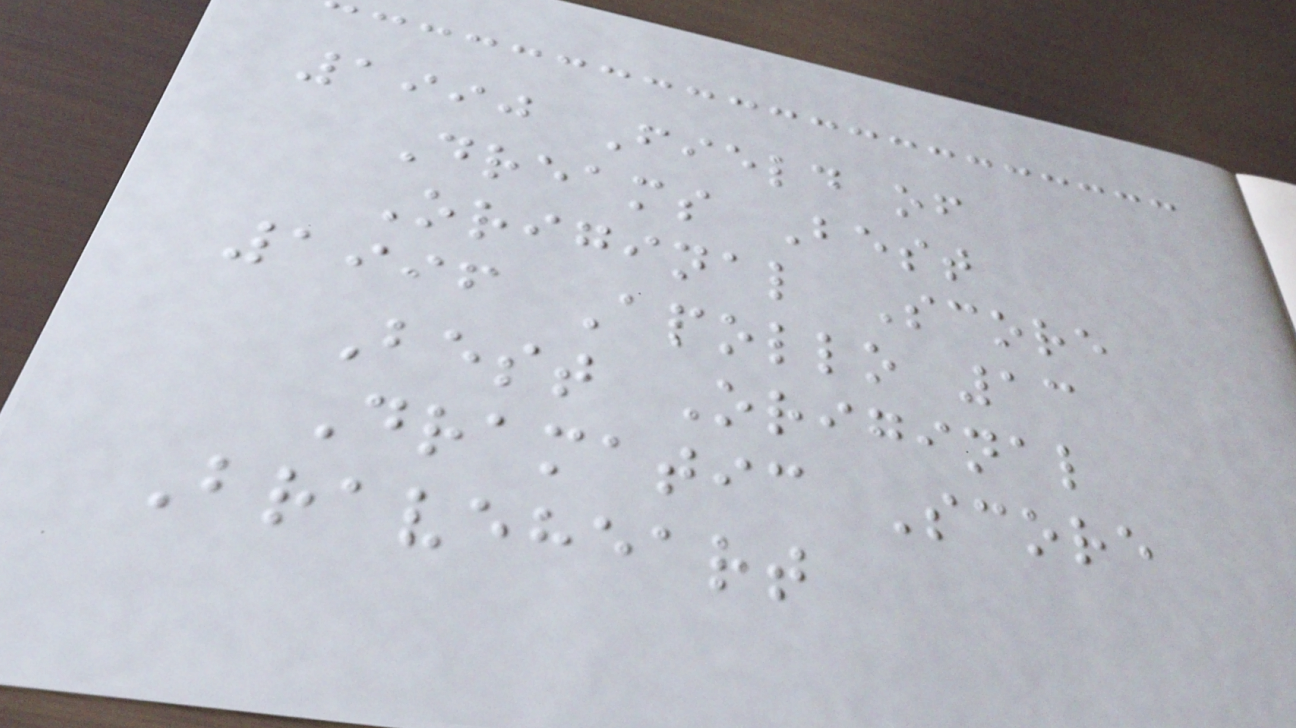1990 Field of
Dreams Best
Original Score
1996 Apollo 13
Best Original
Dramatic Score
Braveheart
